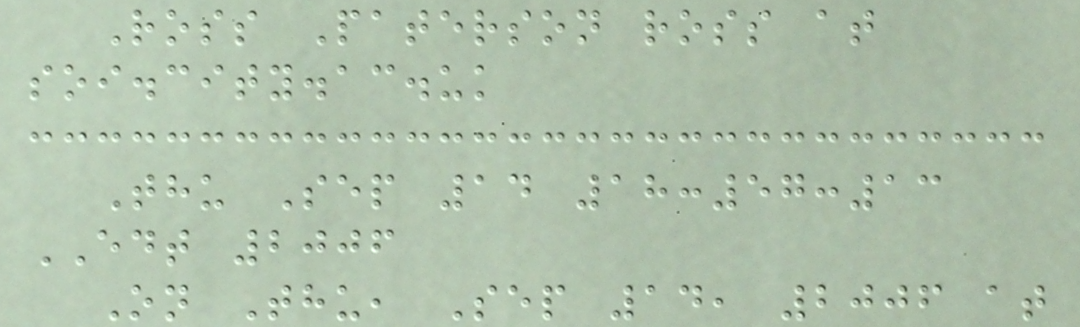Ross Paterson ross at
soi.city.ac.uk
Thu Sep 14 18:57:13
EDT 2006
On Thu, Sep 14, 2006 at
